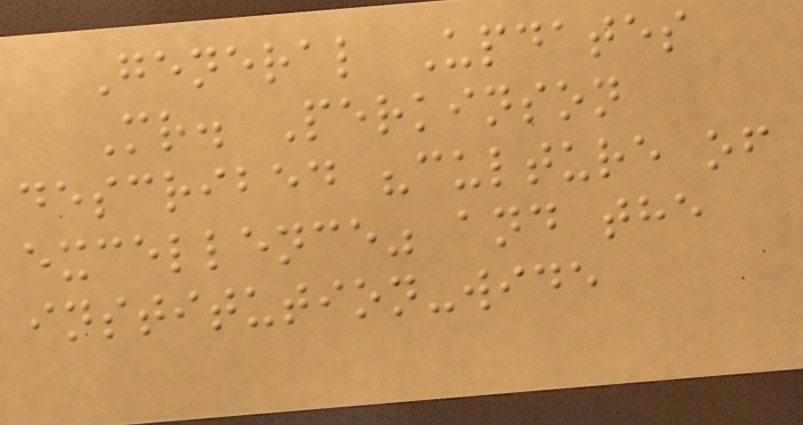General Updates
Mr. Perkinson
described "culture of
excellence" and the
institution-wide
